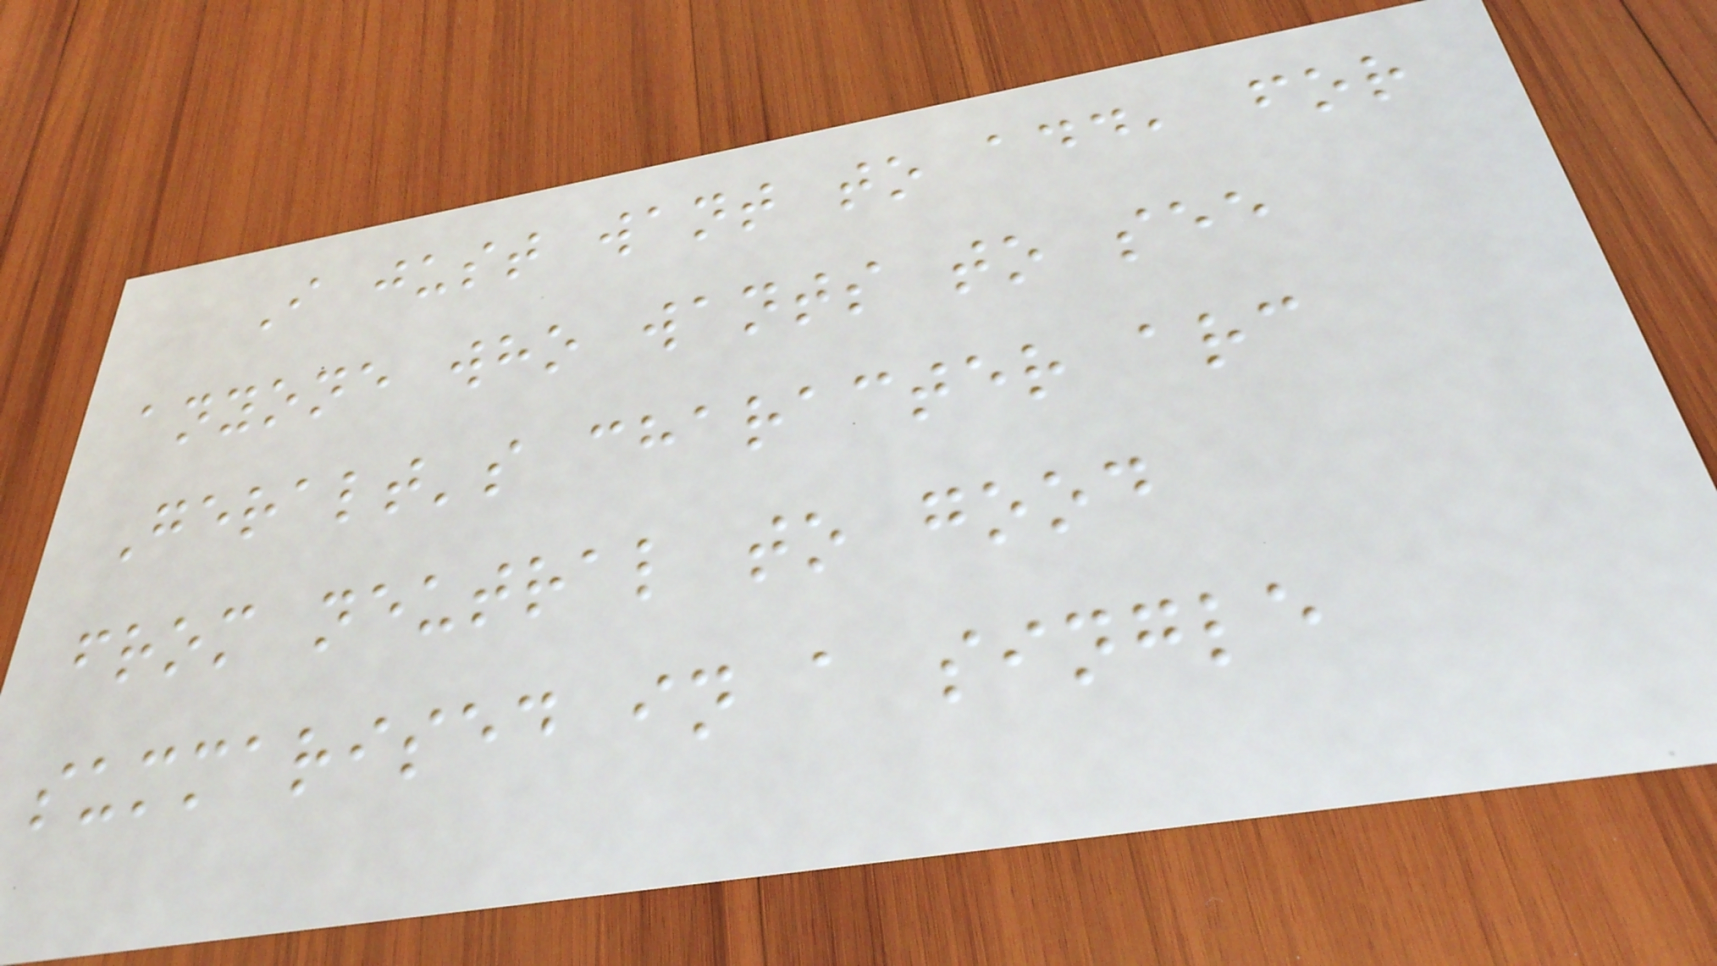I just want to add, for
anyone who wants to see
Geralt's character arc
from neutral to good
summarised in a single
